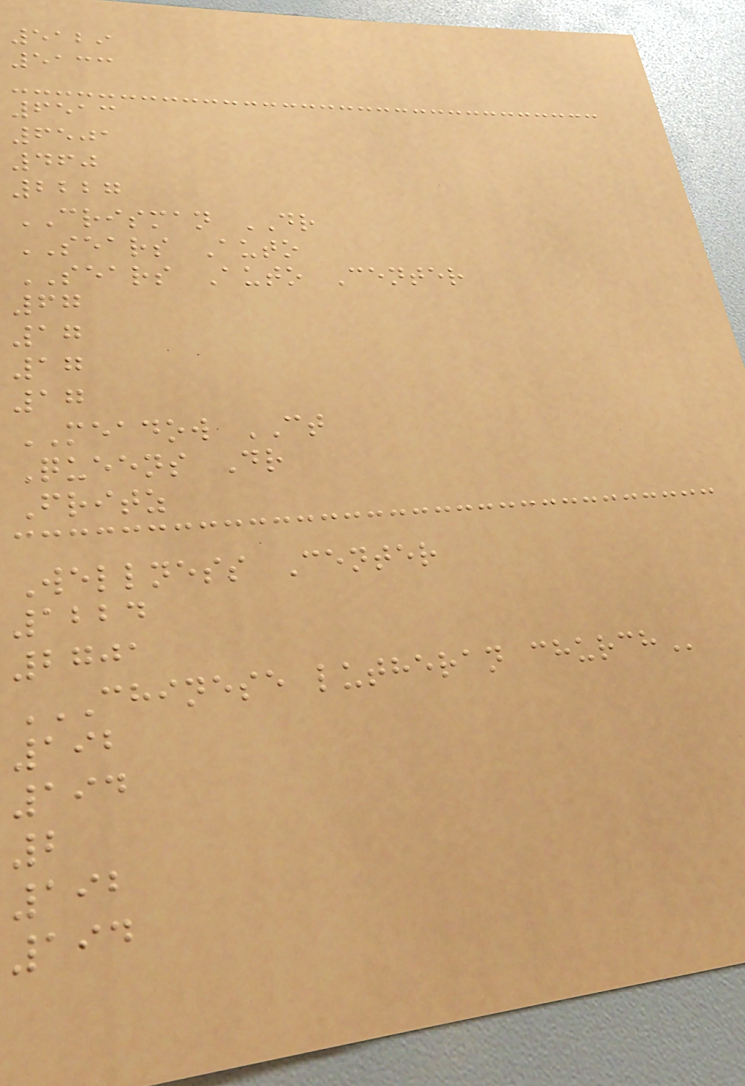5129
5133
6513
6501
460
2227
CRISMAN DR
SEARS Auto
SEARS Auto Center
67
17
17
17
MEADOW CT
Queens Dr
Fritz
Wellness Center
1224
2701
CHINESE LUTHERAN CHURCH
192
194
2
192
194
